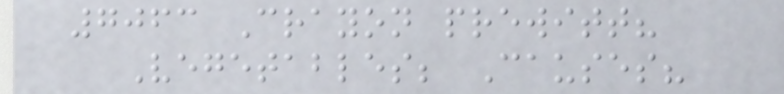7063 Crayon prewitt?
Vegetables; Causes?
